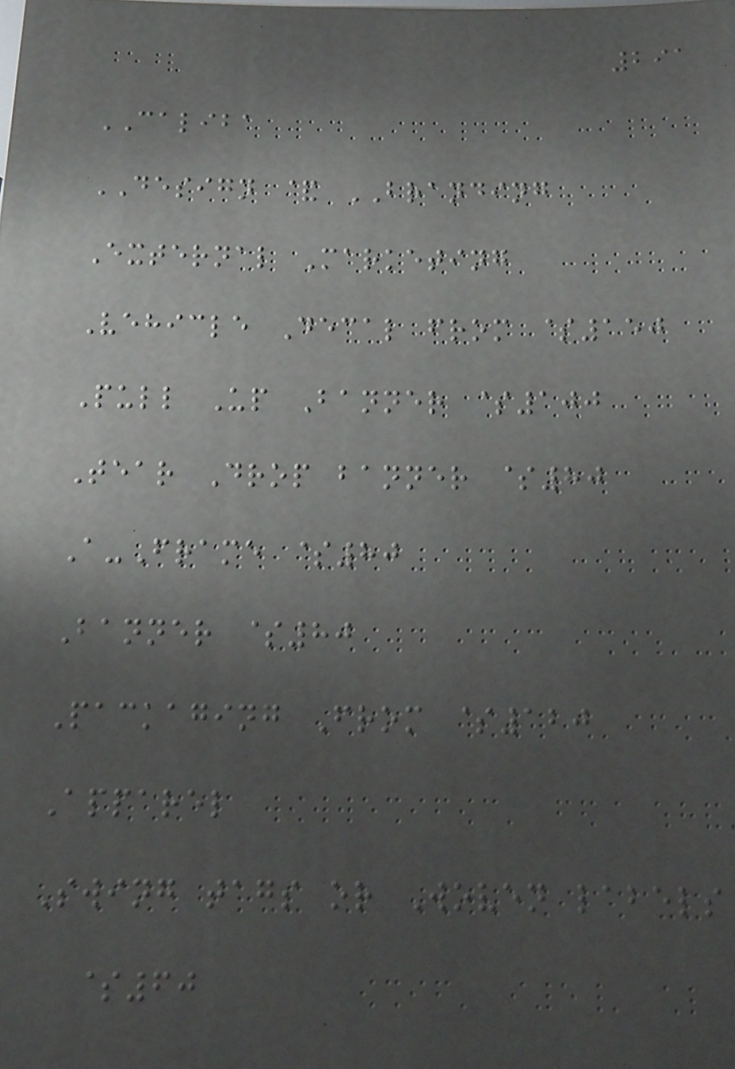291
CALIBA
DESIGN & BRANDING
External Marketing
Vehicle Decal from $150
Pull Up Banner $100
Tear Drop banner $80
A-Frame $80
Banner $80
Packaging From $120
Apparel
Swing tags or Woven labels
$60
